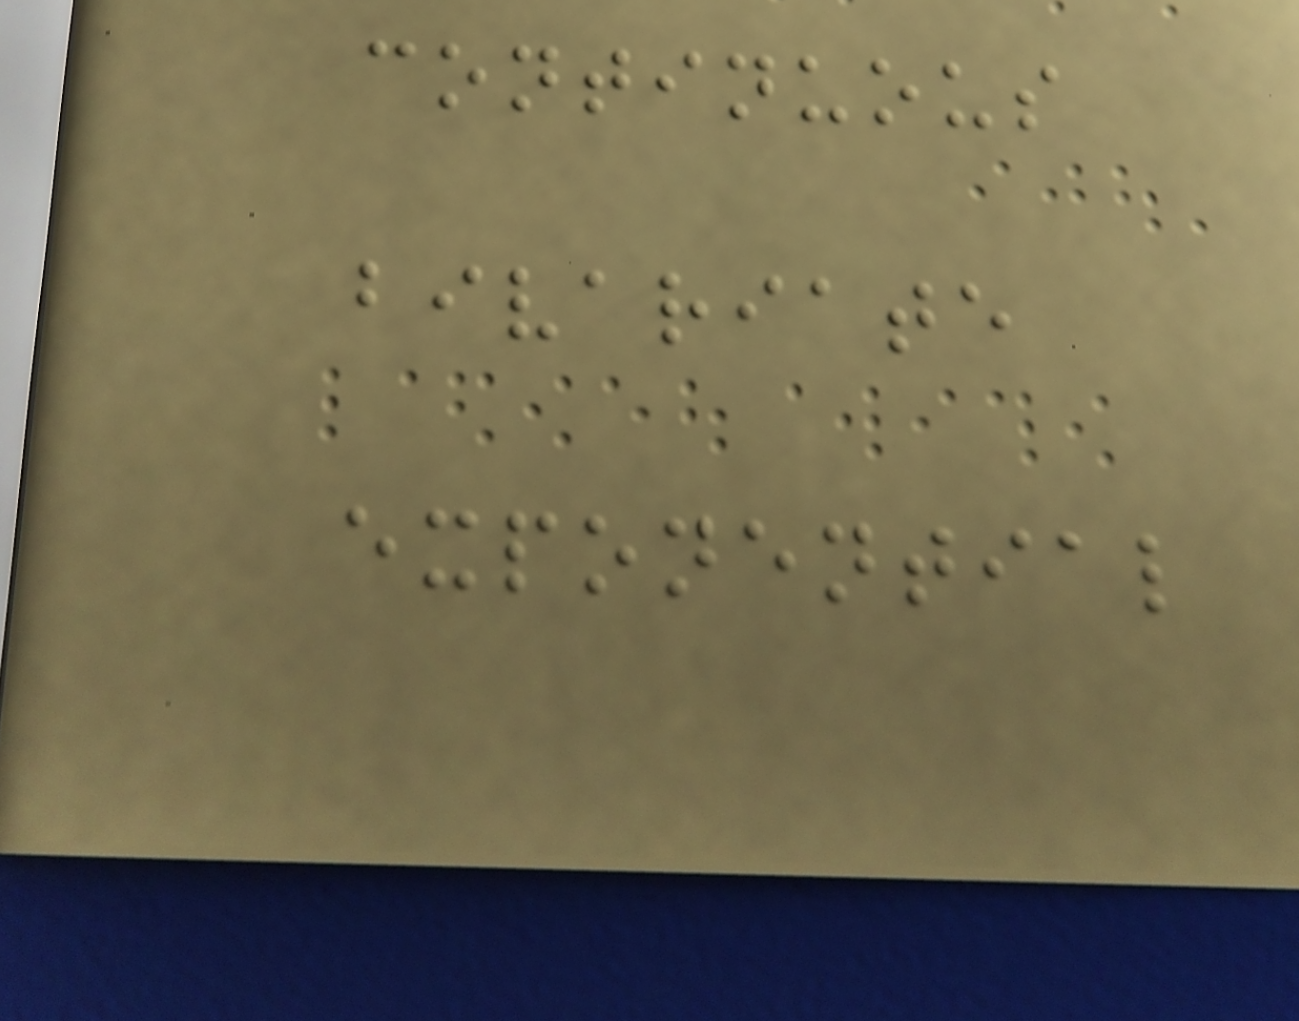continuous
bivariate
exponential
